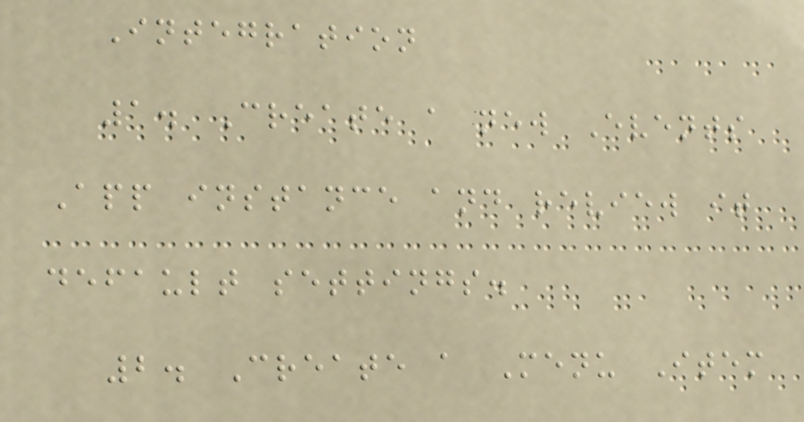Integration
1. Create a new Events
App instance and review it
default settings.
2. Create a Menu Item
